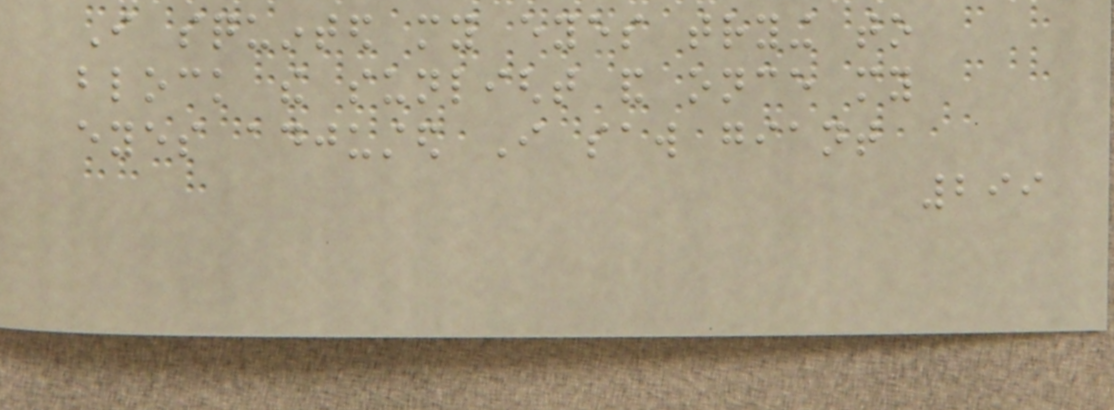I squinted my eyes trying to
block the sunlight and once my
eyes adjusted I saw giant
299
